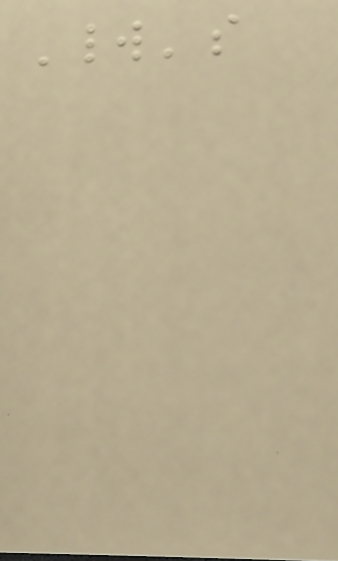World's
